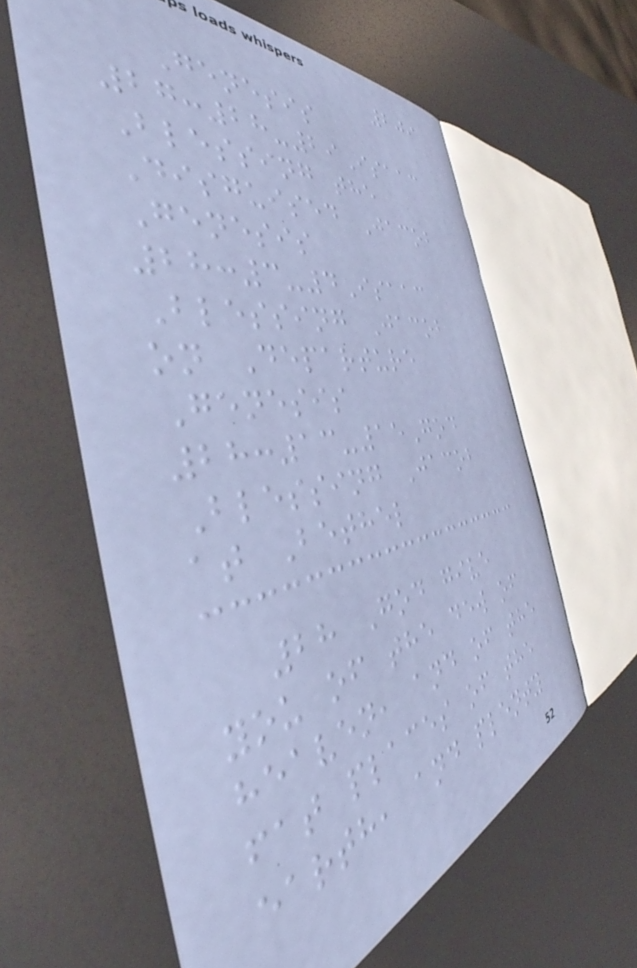209
Genesis
27:28-29Isaac
Blessing the
Disguised Jacob
Genesis
28:3-4Isaac
Blessing Jacob
on Departure
Genesis
28:13-15God
Blessing Jacob
at Bethel
28 God give
you of the dew of
heaven, and of the
fat places of the
earth, and plenty
